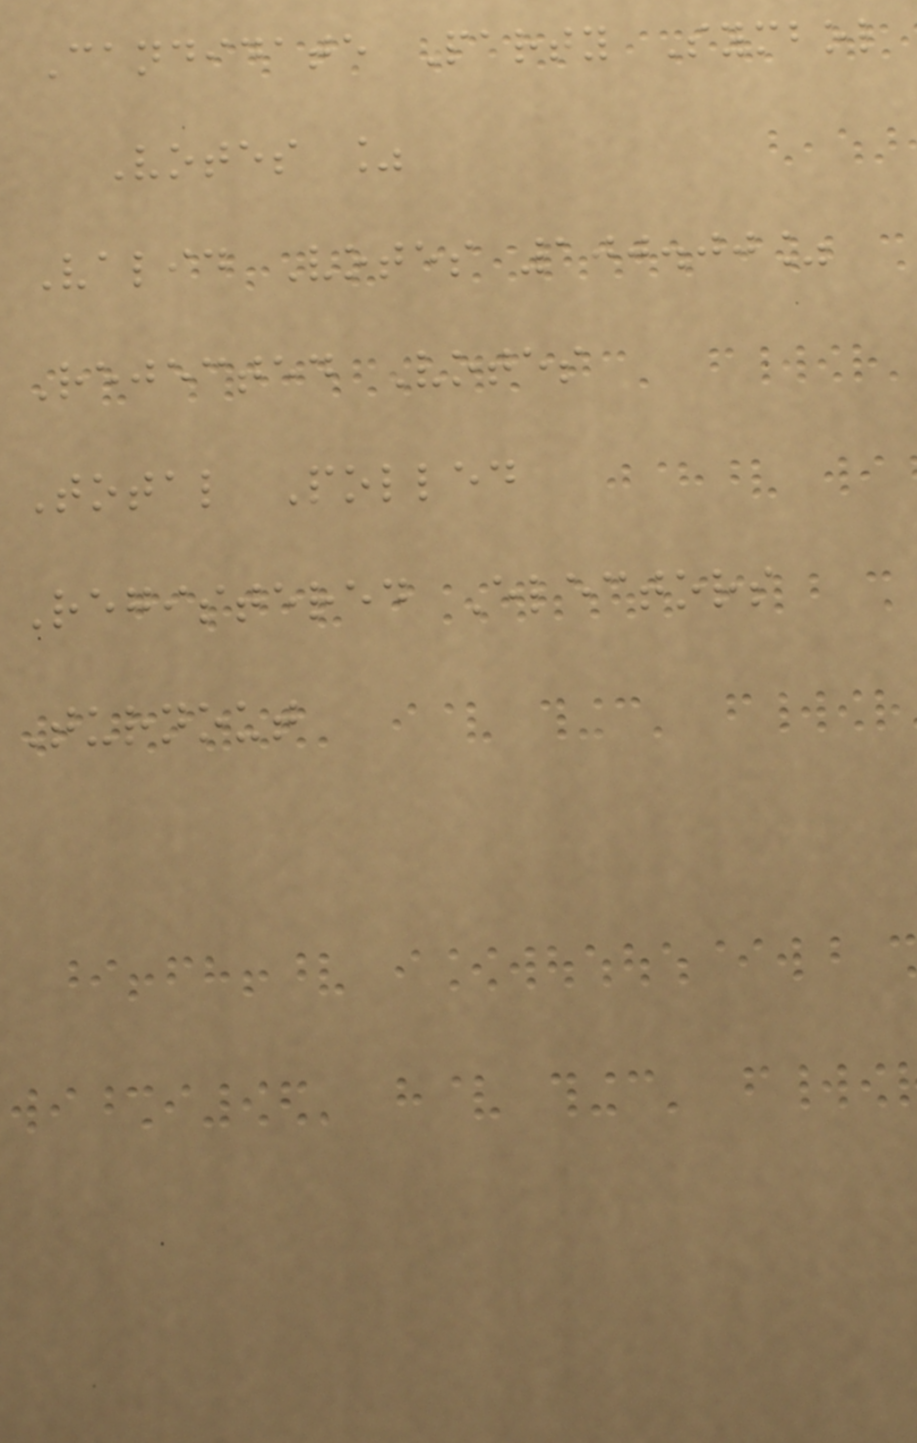Candidate Party Symbol
Votes %
Valid Votes 100.00%
Rejected Votes
Total Polled
Registered Electors
Turnout
